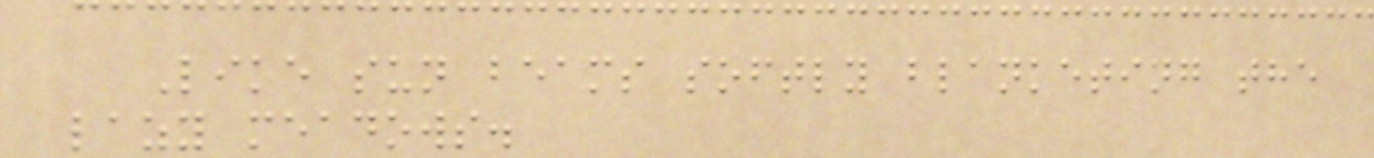Like sun beams softly blanketing the
lazy meadows.
